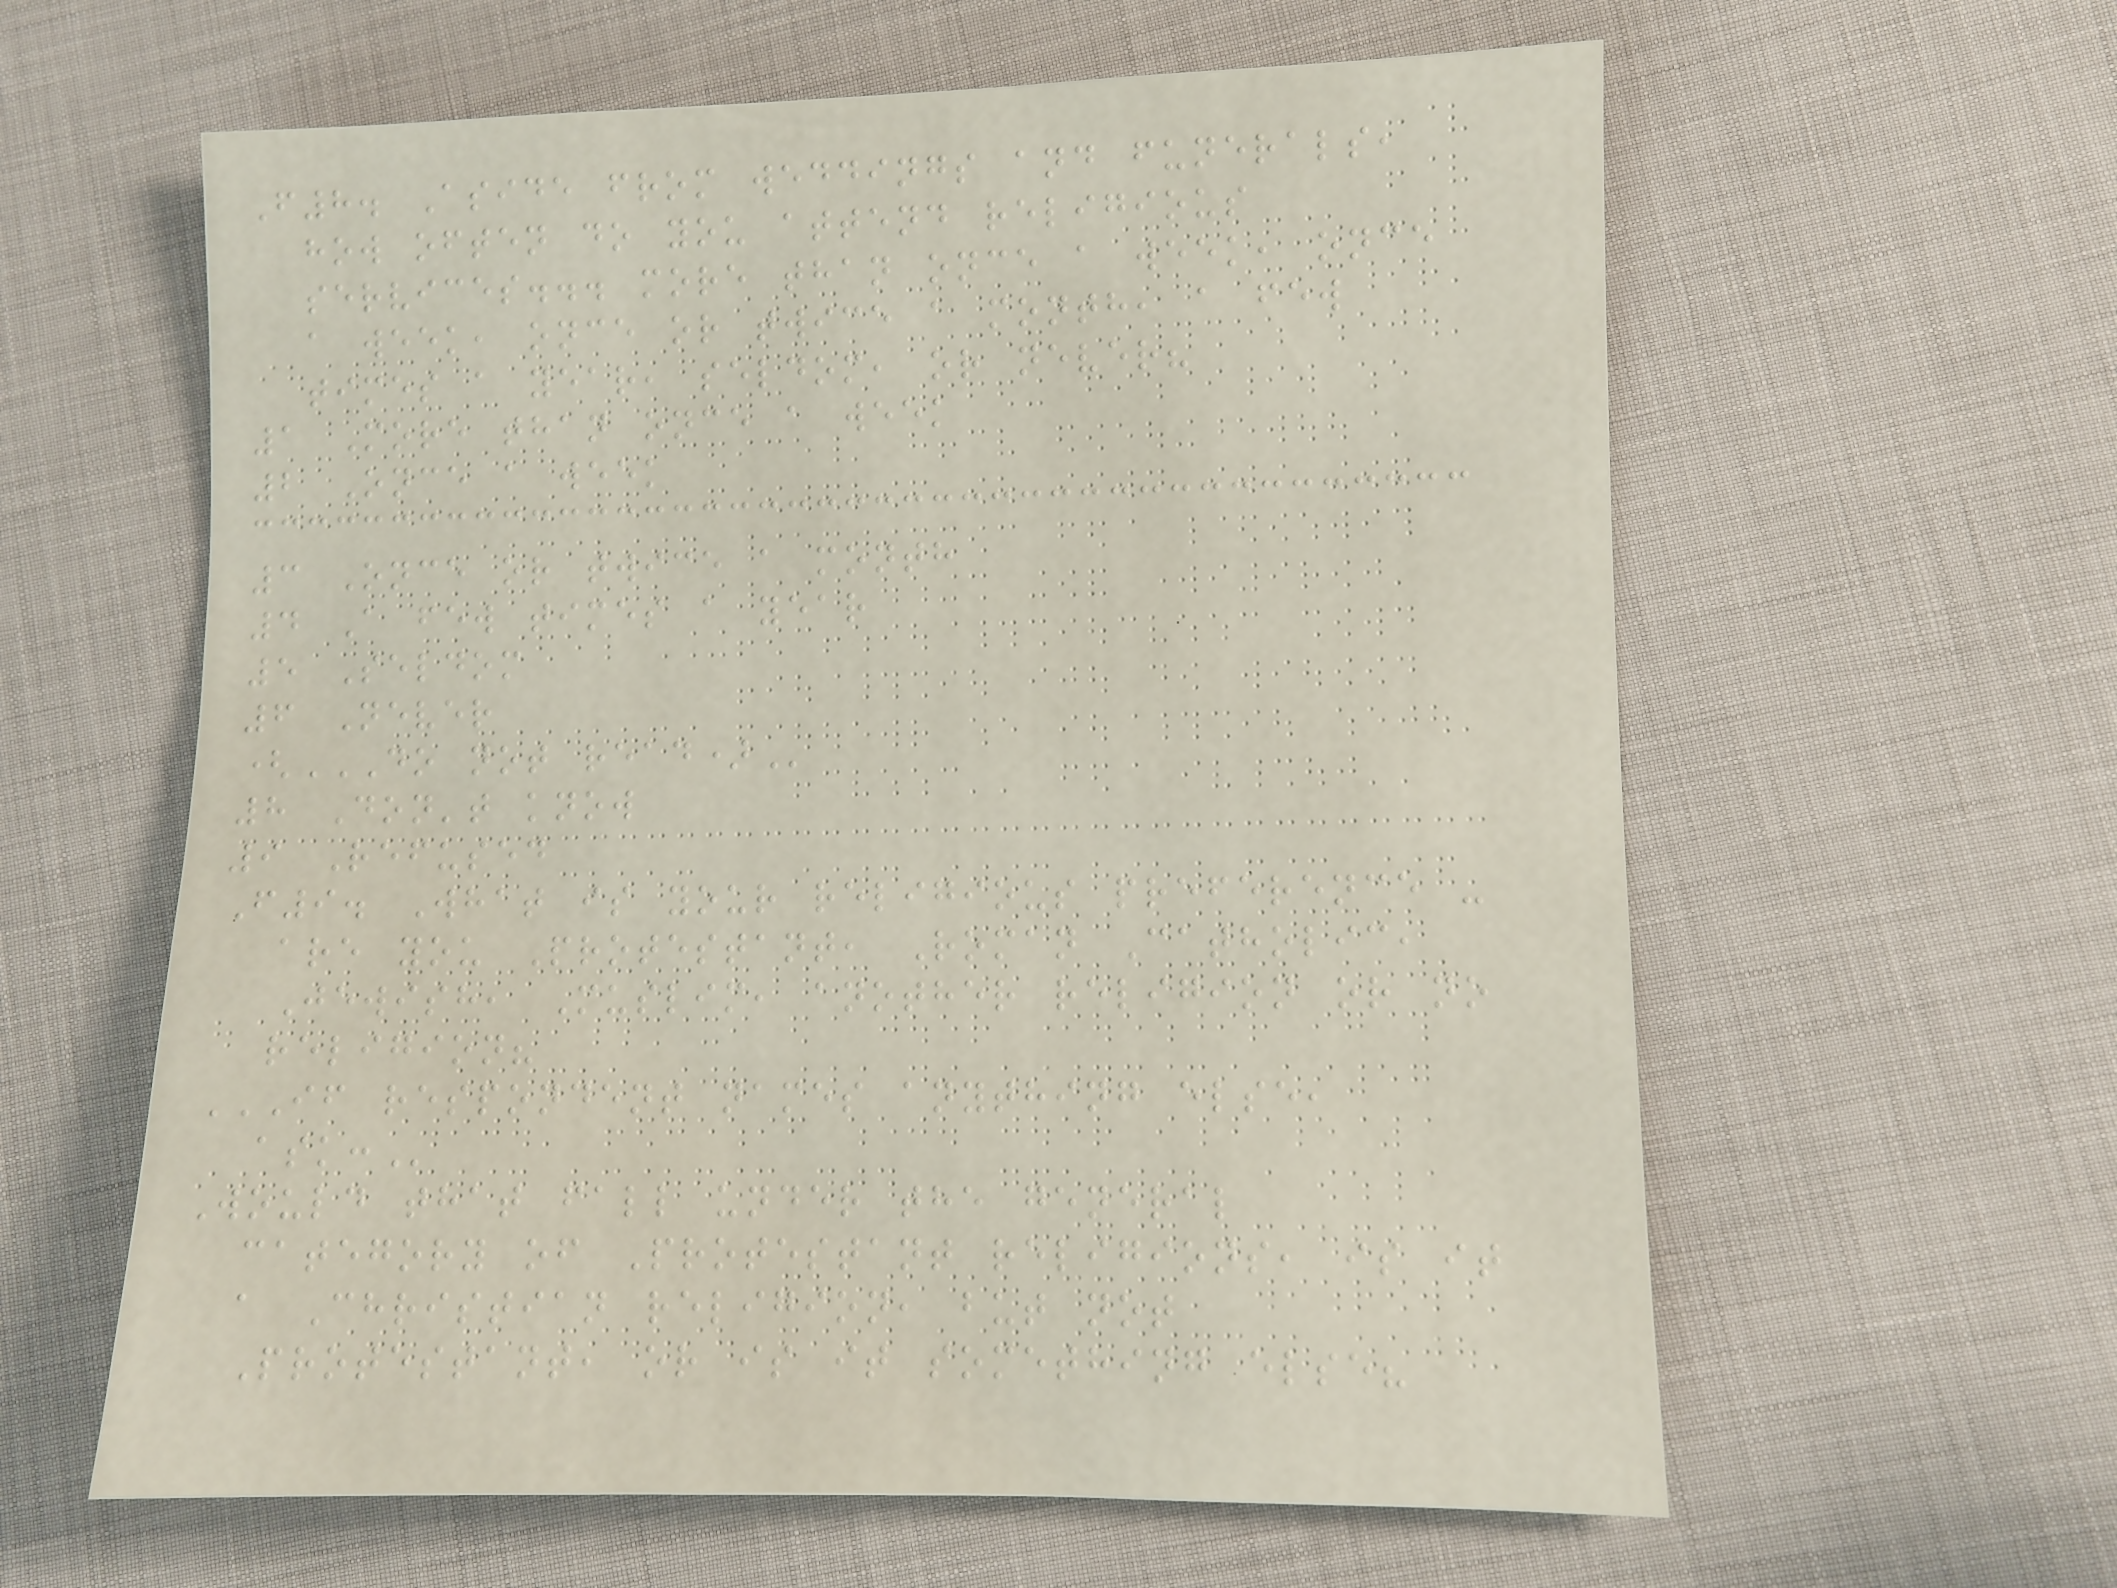F8. Aside from weddings and funerals,
how often do you attend religious
services... more than once a week, once
a week, once or twice a month, a few
times a year, seldom, or never?
1 More than once a week
2 Once a week
3 Once or twice a month
4 A few times a year
5 Seldom
6 Never
(DO NOT READ)
8 Don't know
9 Refused
F9. What is your religious preference -
are you Protestant, Roman Catholic,
Jewish, Muslim, another religion or no
religion?
IF RESPONDENT NAMES ANYTHING ELSE,
ASK:
Would that fall under the general
category of Protestant religions, is it
a Christian religion, but not
Protestant, or is it something else?
